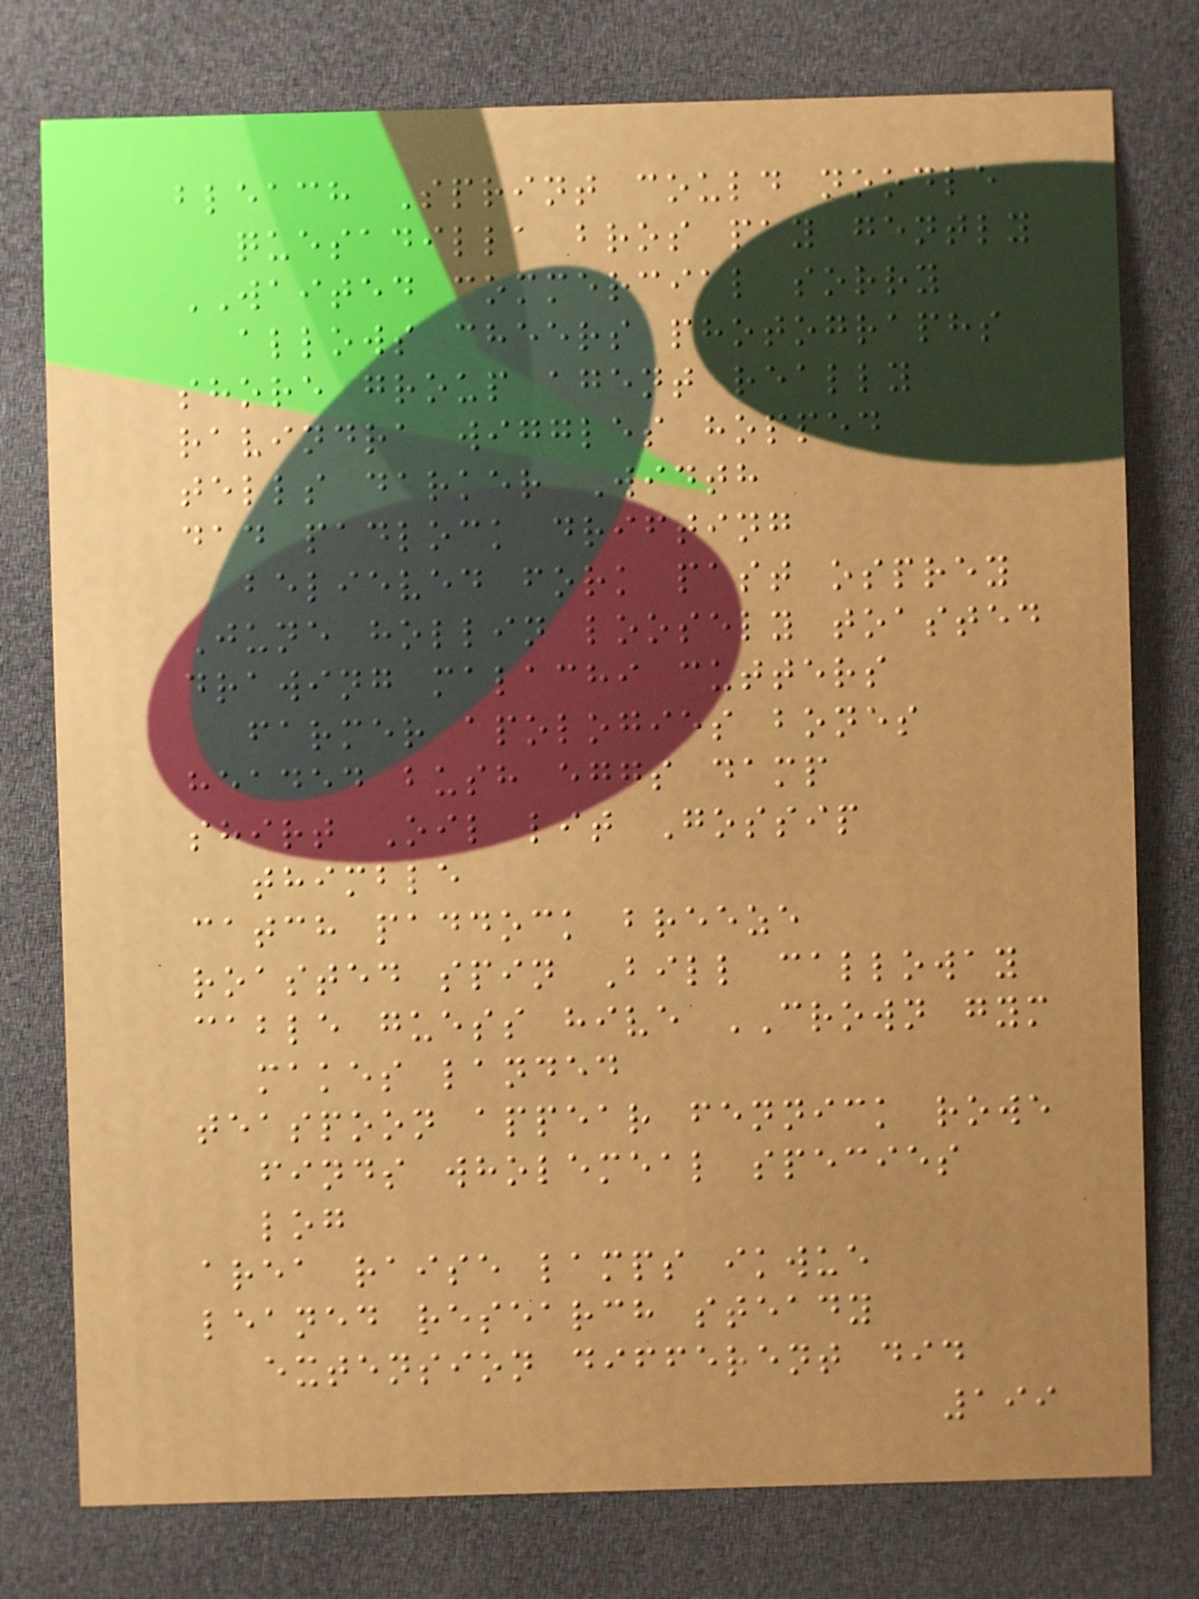bleach Sprint could noodle
quesadilla bros pay gently
WAITED commercial sorry
allows cheers photographs
shore group agent really
ravindra wiggles hopped
tells darker Width
dad padlock drifting
believed fork past osprey
June hollin loosely toasted
drawing malachi cutters
farmer apologies bones
headed bush eggs damp
shirt Oil lit Gossip
thimble
catch paddock breeze
roasted spin Bill calloway
cable guess hive CROWN gym
makes landed
teaspoon appear fennick rowe
finds wholemeal species
log
area raise lamps ikwue
leaned research steady
extension different did
199
